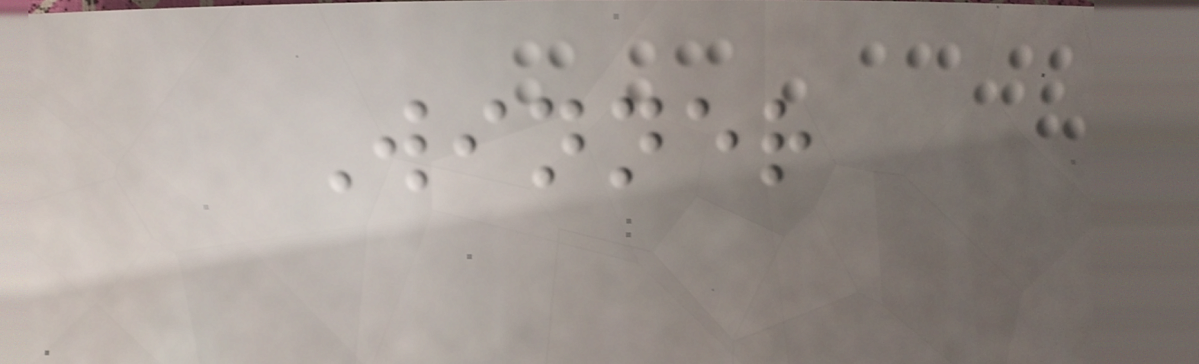Winner
